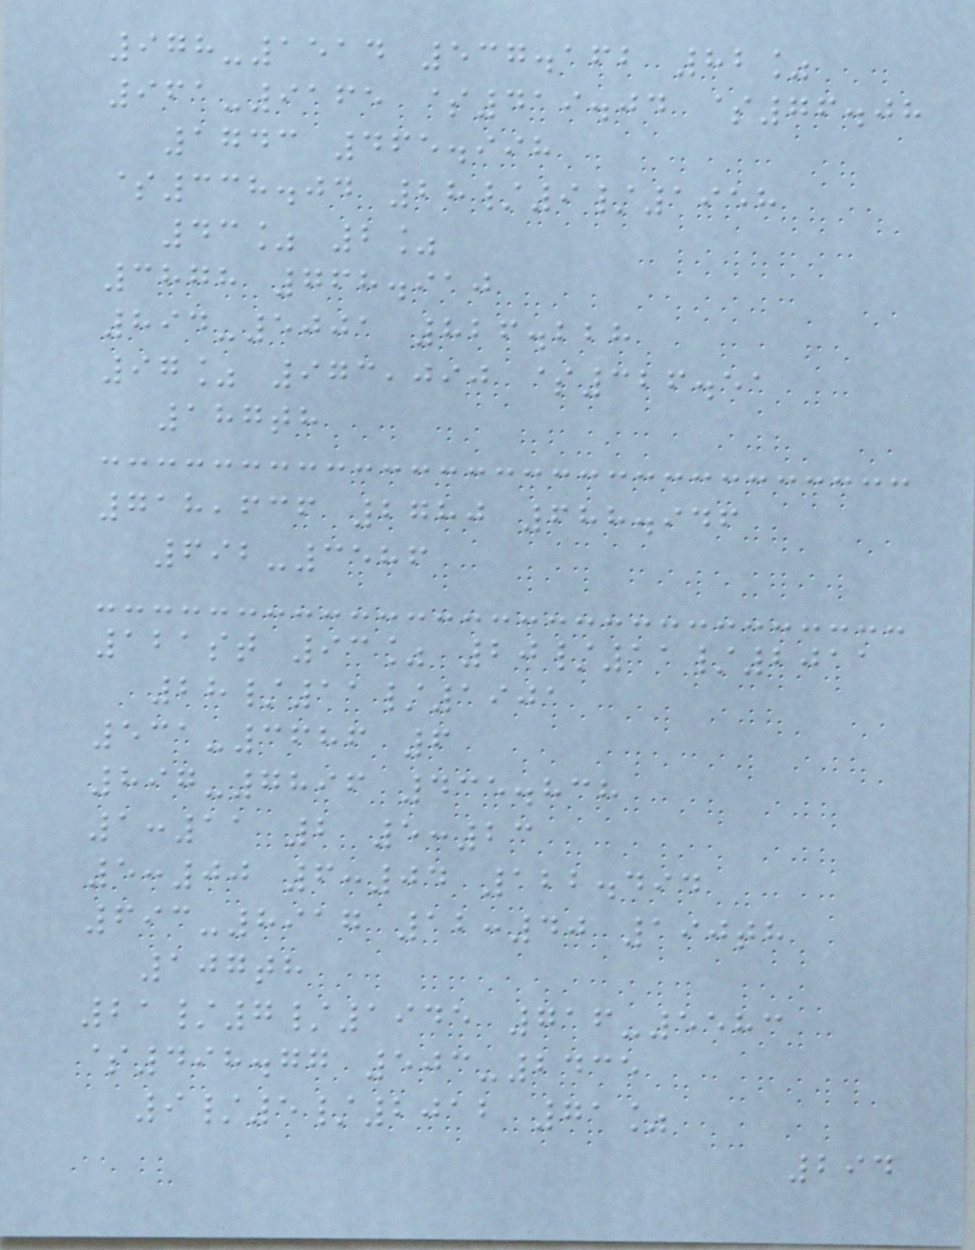978-1514 537.162 82%
961-9165 $419.04 $76.08
1743 465.998
$338.04 28/9/1958
43% 2%
3878 768.910
894-5001 826.228
97% 973,090 $326.51
187th
718,636 2780 688.946
692-3586
121st 93% 20/11/2011
28/11/1901
531-3686 6
897-7896 435.838
1:11 2 5:23
5:00 6:04 122.494
693-8917 12:40 190th
107th
21/7/1945 716-5583
$498.77 503-2435
9/5/2012 71%
294
